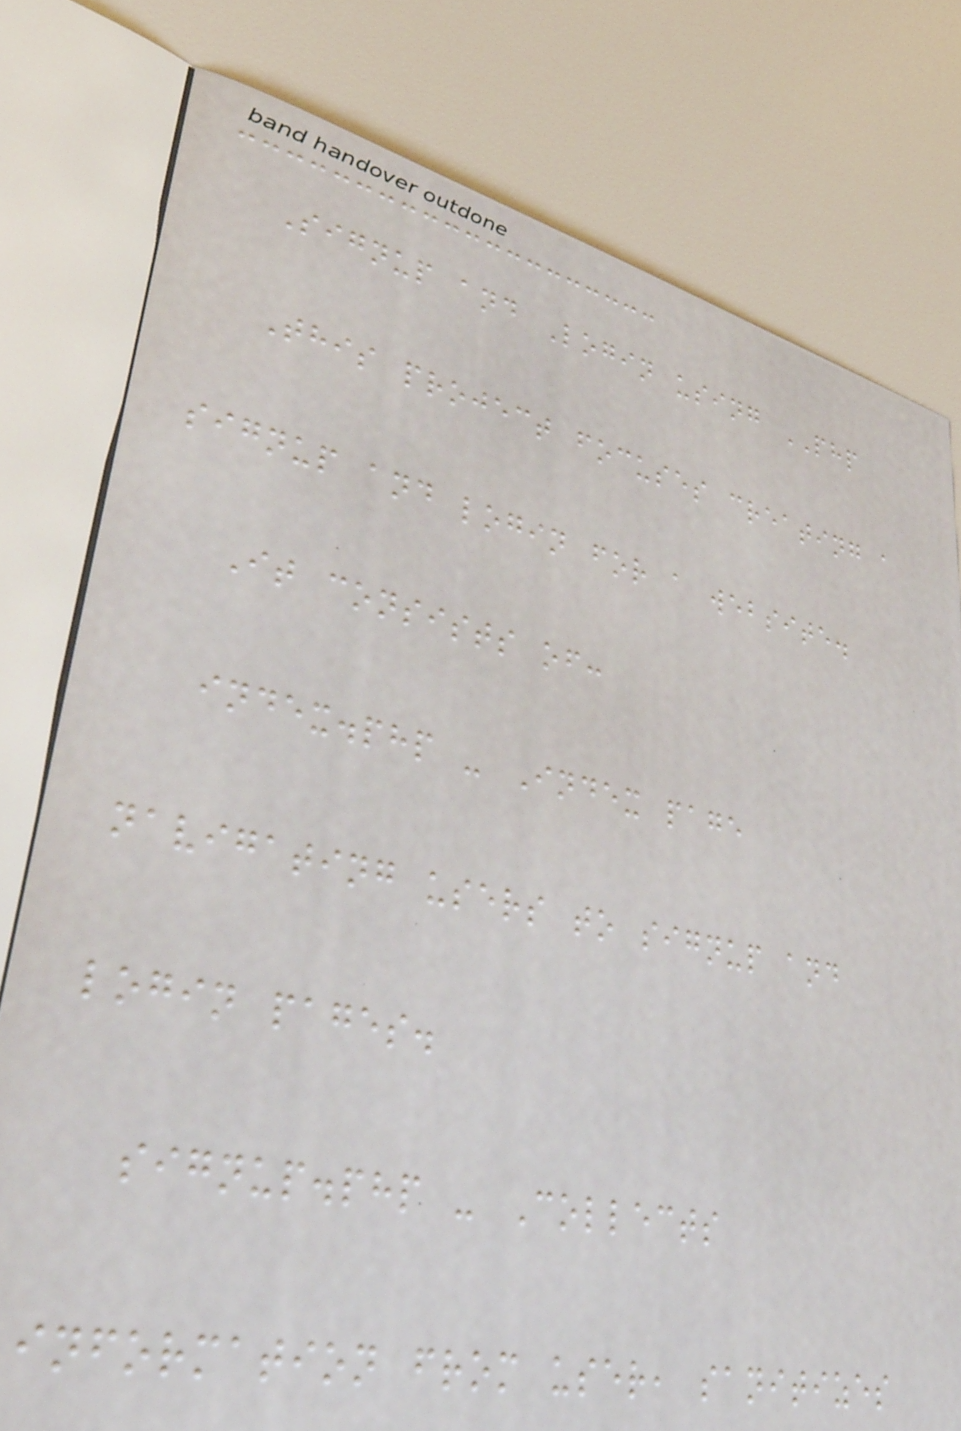Signup and Login using PHP
This project focuses creating a
signup and login for a website.
It consists of:
index.php - Index page
navigating users to signup and
login pages.
signup.php - Collects
information from user, sanitizes
